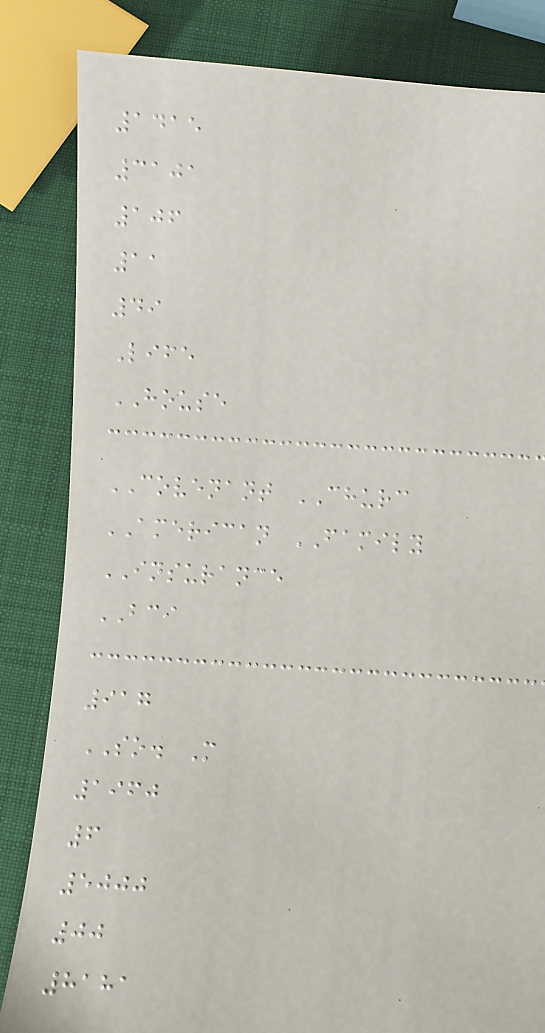1415
3101
106
11
49
Life
HOUSE
COVENANT CHURC
AMERICAN FAMILY
INSURANCE
BCI
917
SO. M
1960
6
5000
00
8181
